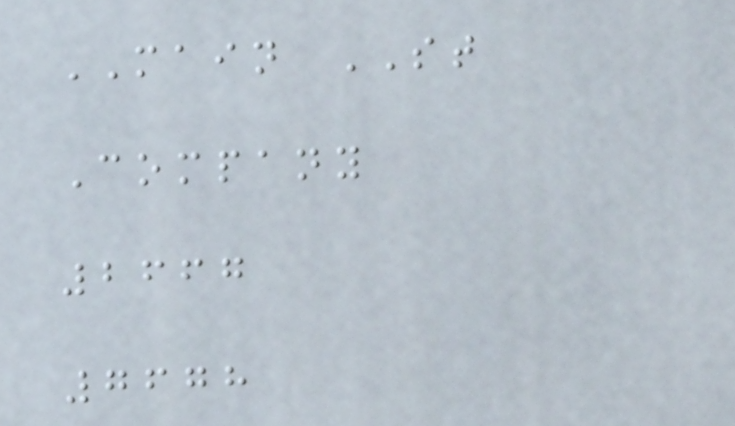MAIN ST
Company
2667
7678
